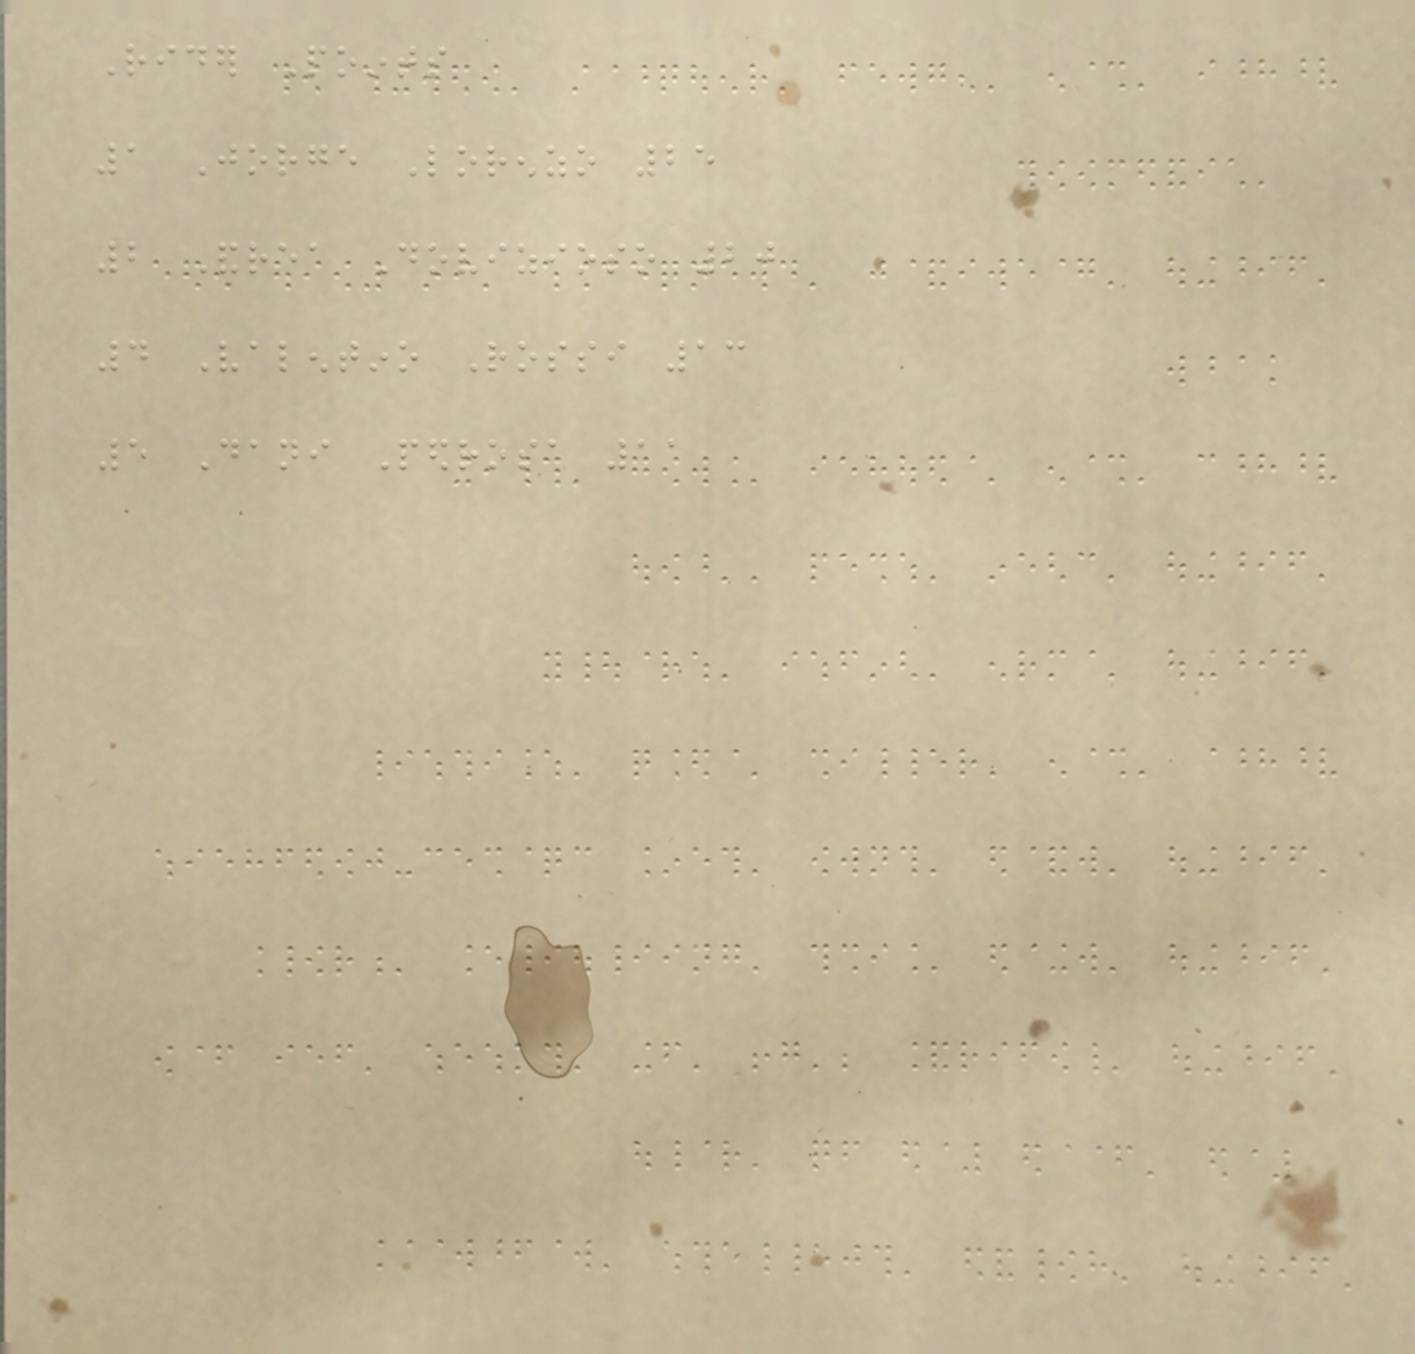Rider Points
1 Jorge Lorenzo 25
2 Andrea Dovizioso 20
4 Valentino Rossi 13
5 Dani Pedrosa 11
